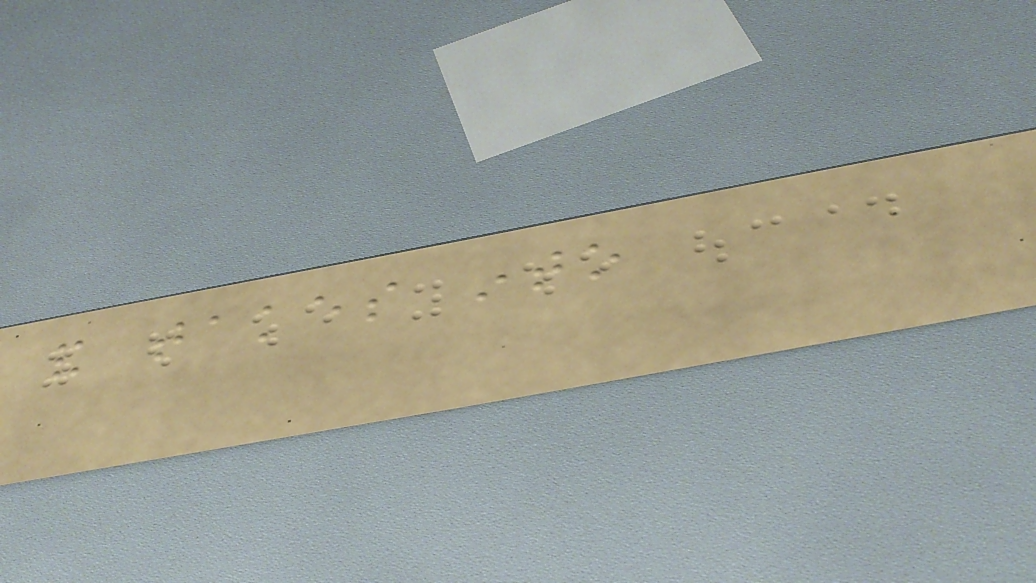and takes into
